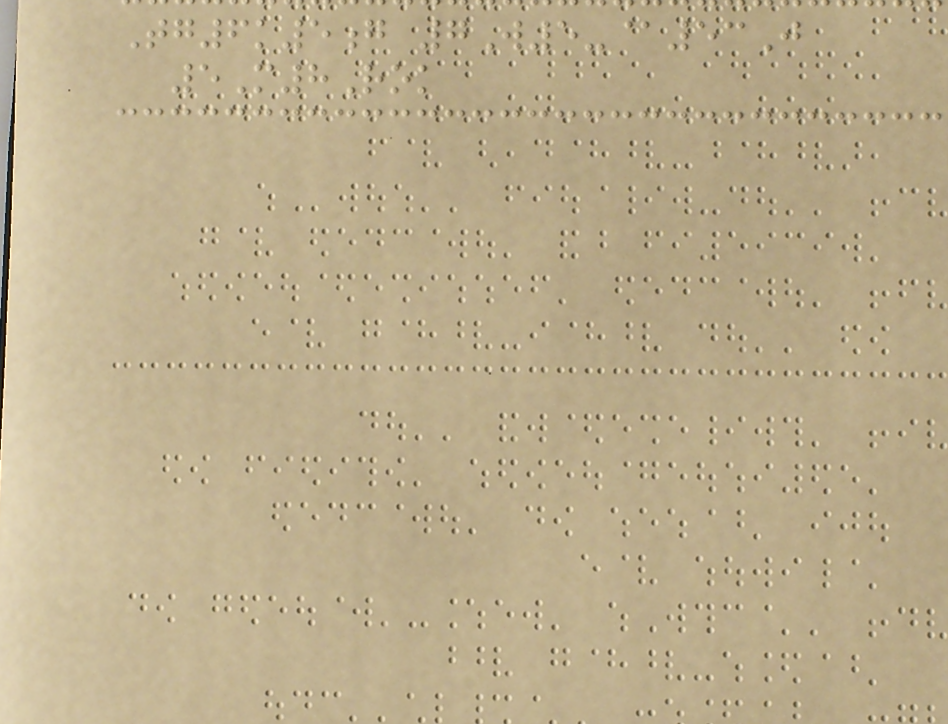Tg6k5g 7W5-@53J
5M8Rok
